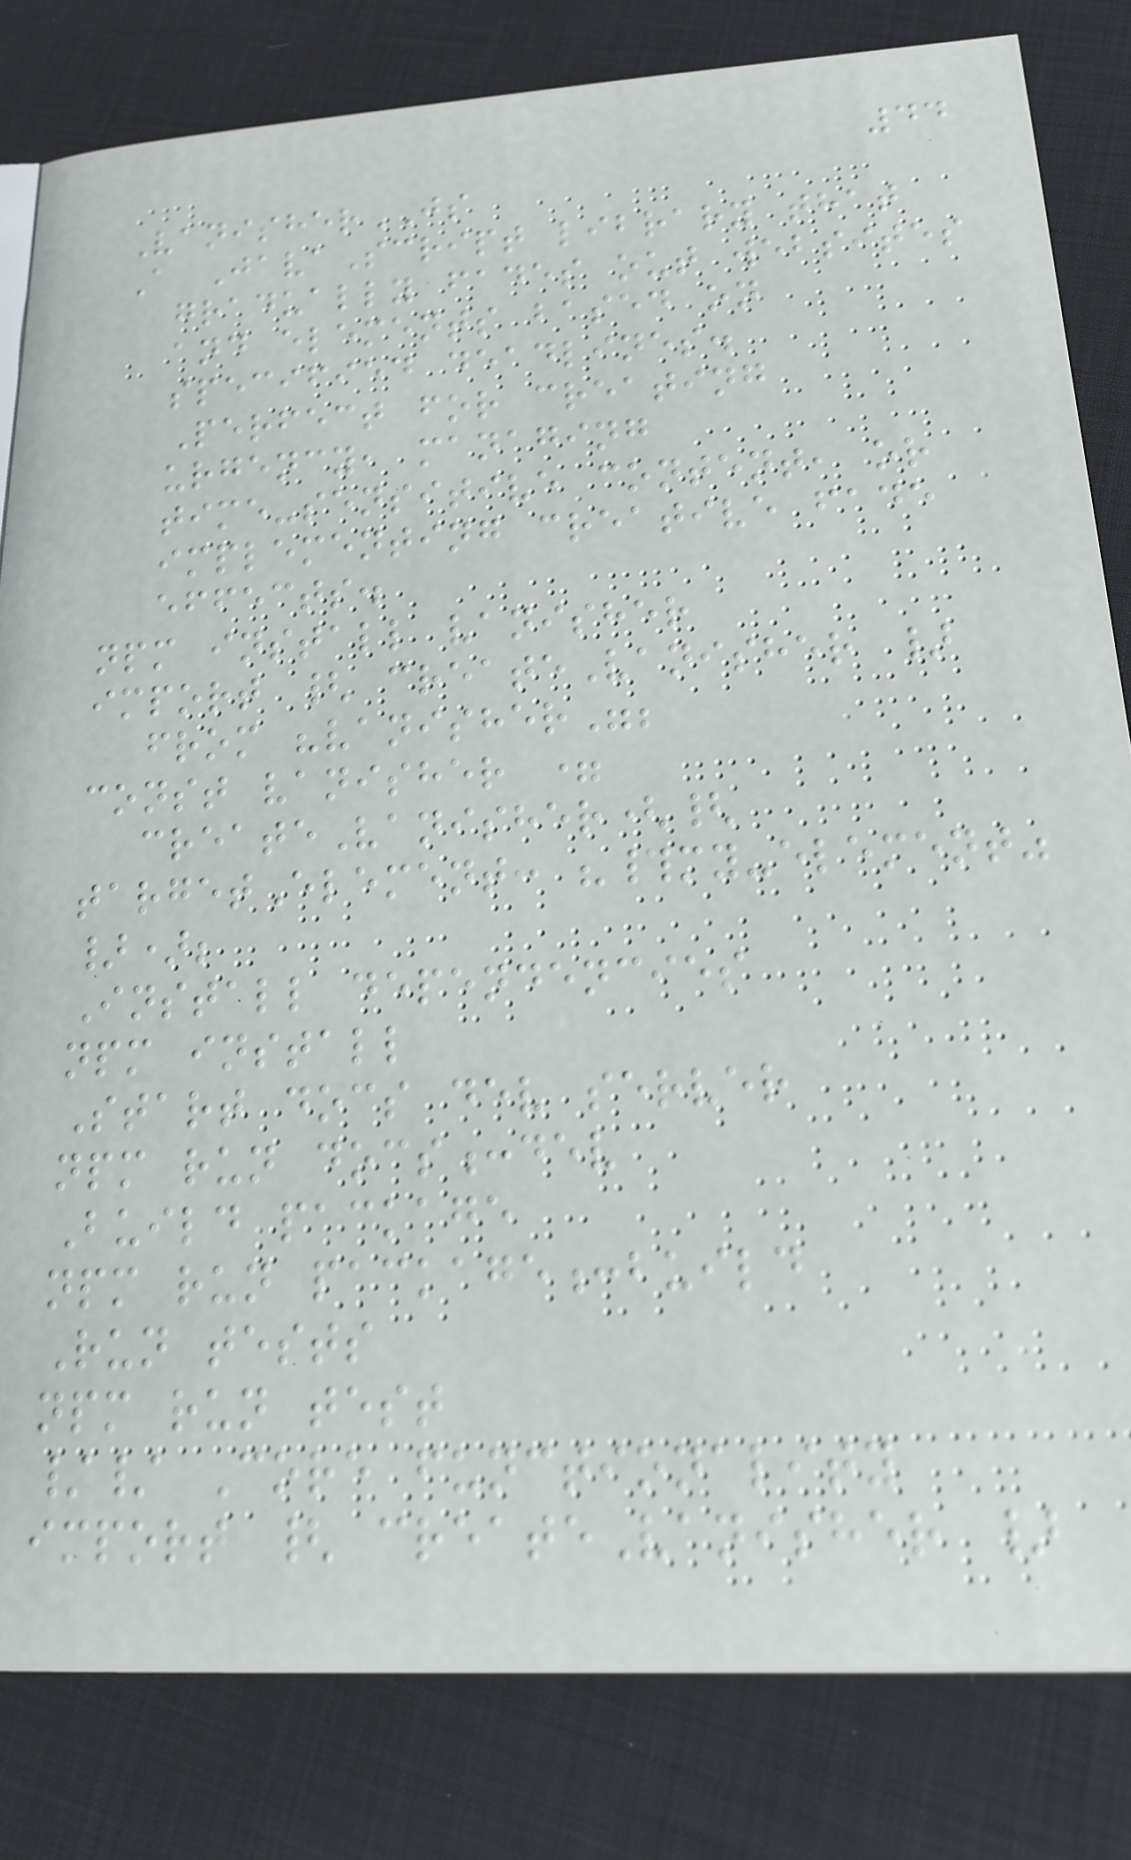44
VanisherJS
A JavaScript library that
gradually fades out websites
and elements based on
specified deadlines.
Perfect for creating
urgency, managing
time-sensitive content, or
implementing creative fade
effects.
npm install vanisher
import { createVanisher }
from "vanisher";
const vanisher =
createVanisher({
targetElement: "#my-element"
});
Install dependencies
npm install
Start docs dev server
npm run docs:dev
Build package
npm run package:build
Run tests
npm run test
// Core functionality
import { createVanisher }
